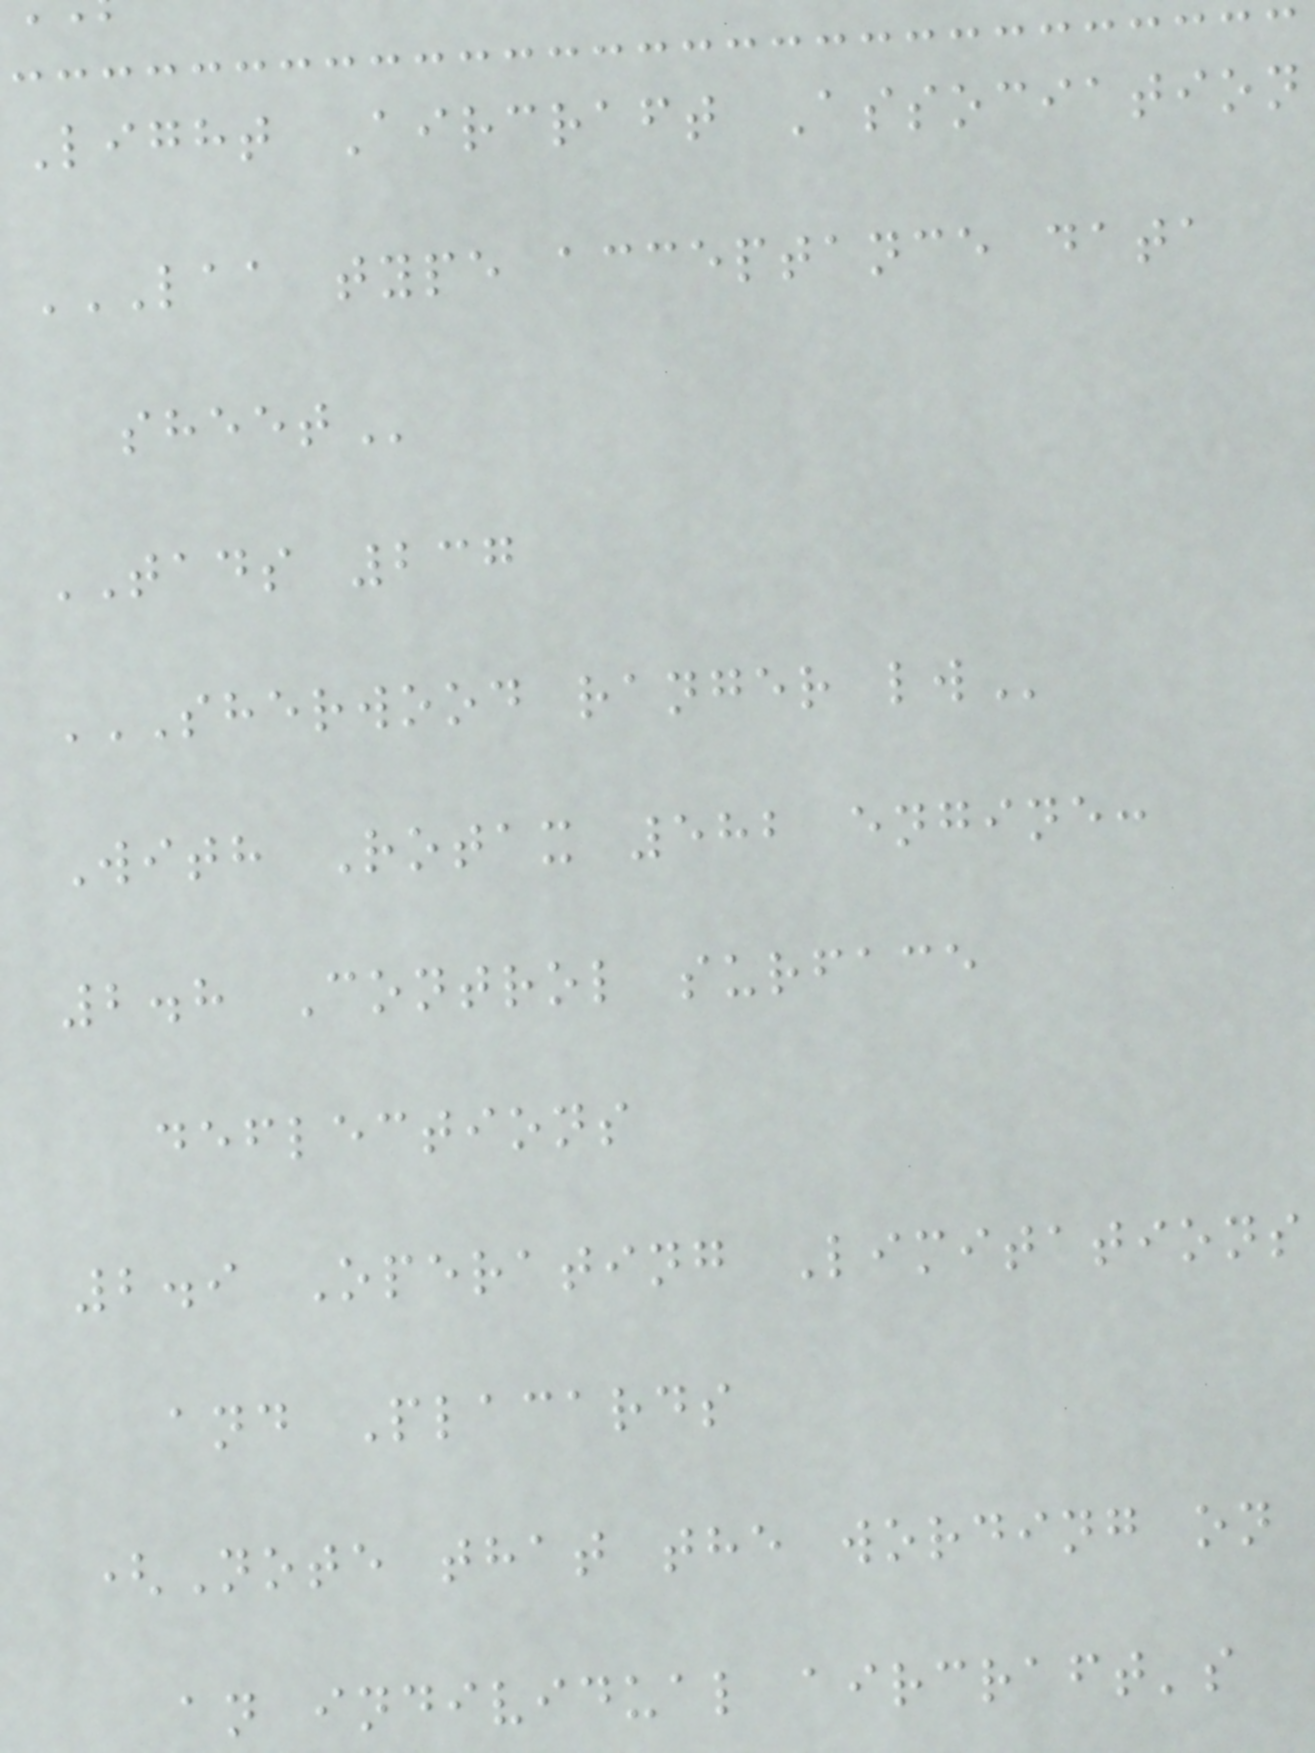Light Aircraft Association
LAA TYPE ACCEPTANCE DATA
TADS 237
SHERWOOD RANGER LW
With Rotax 582 engine:
2.8 Control surface
deflections
2.9 Operating Limitations
and Placards
(Note that the wording on
an individual aircraft's
